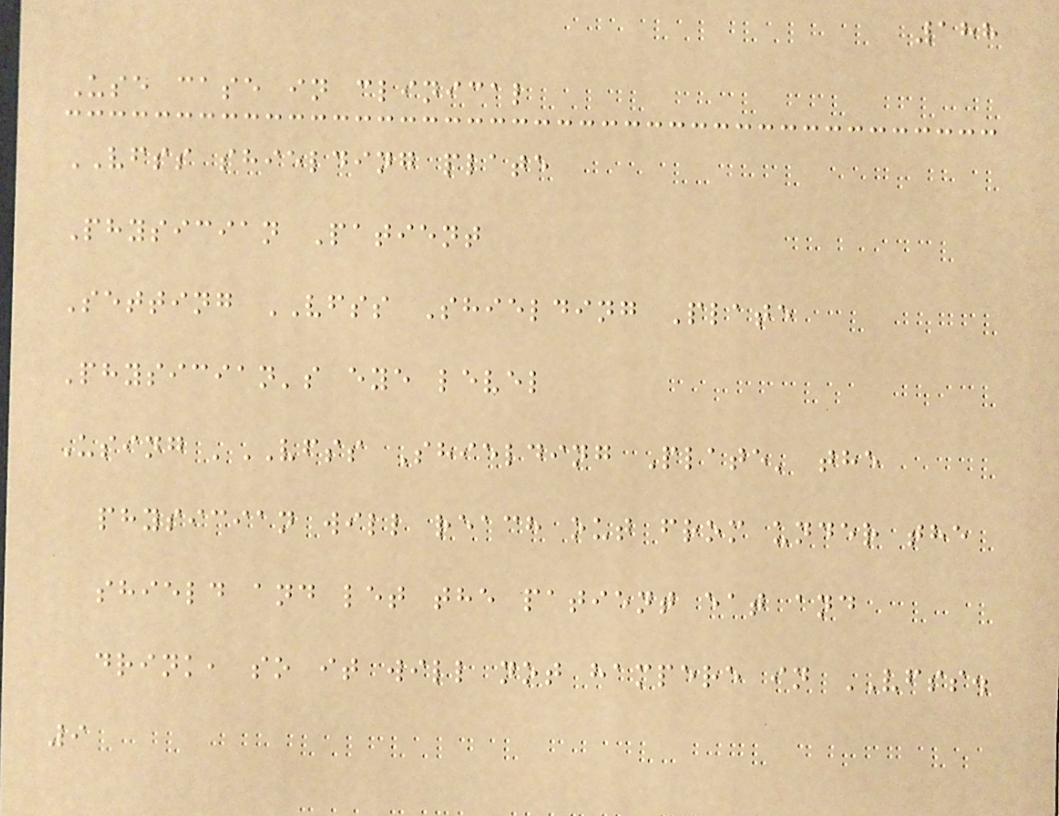188
Use case in clinical
VFSS shielding plate
Physician Patient
Setting VFSS Shielding Plate
Physician's eye level
Using 'VFSS Shielding Plate' the
physician will reach out from under the
shield and let the patient eat and
drink, so it will not hampere in VFSS.
9
